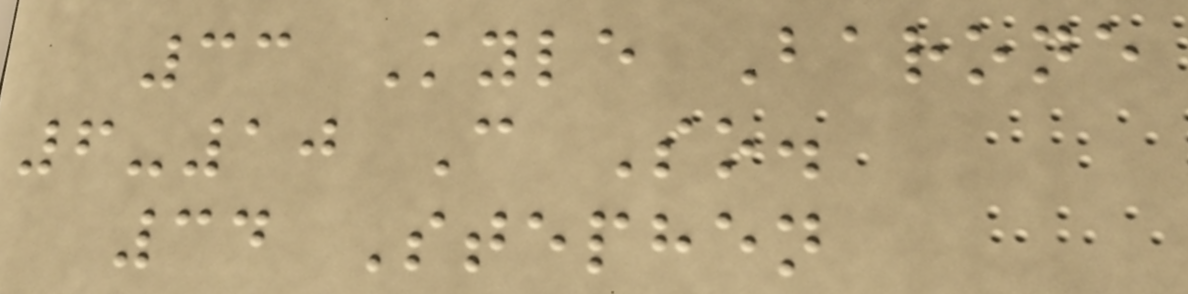33 Kyle Barone
6-10 C So.
34 Stephen
